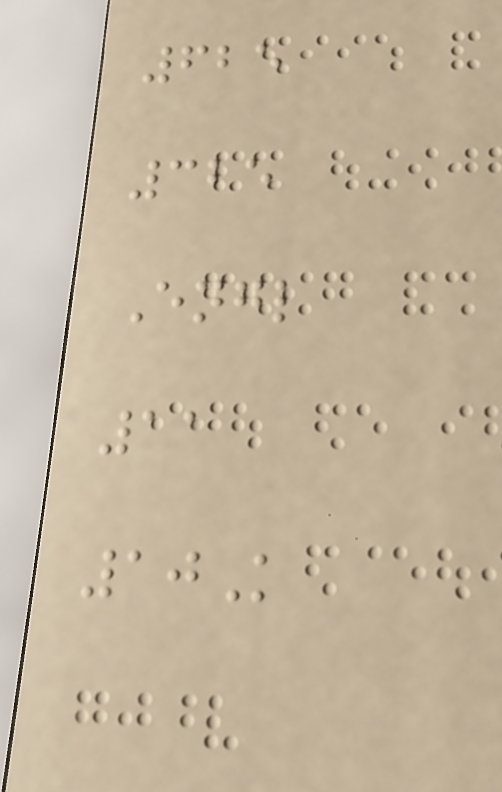625
325
Engl
11
10K
